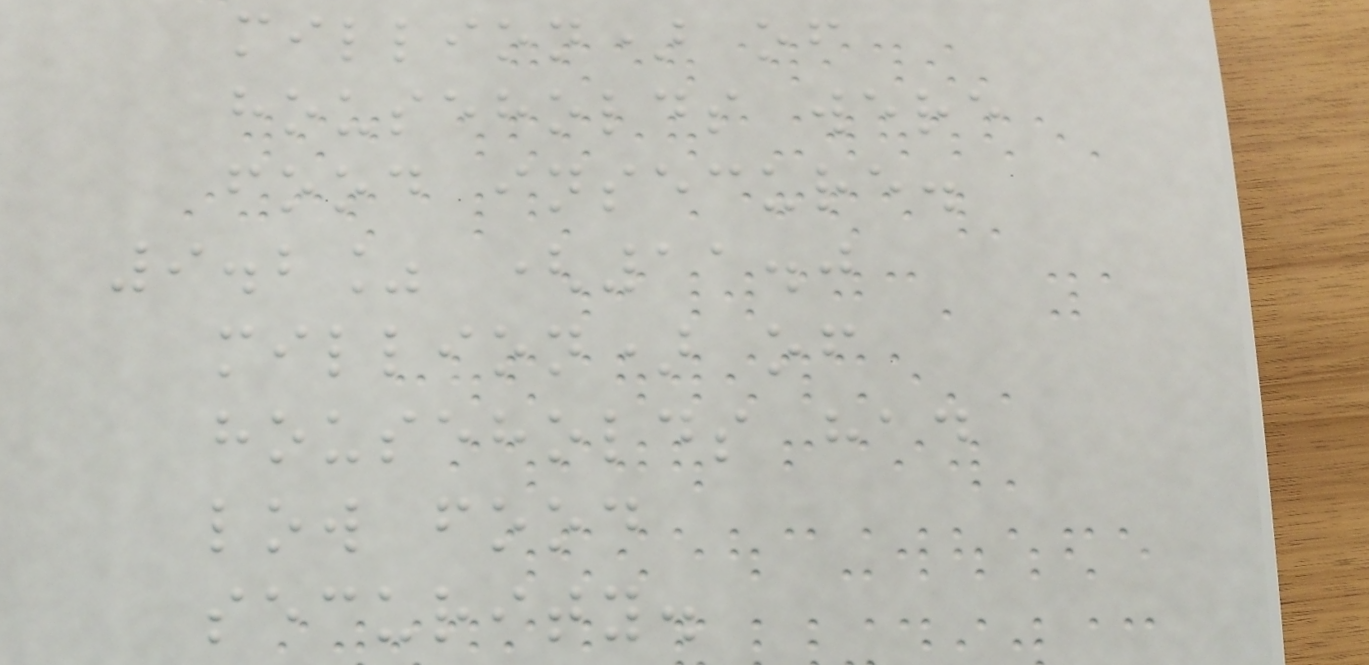million) of
households were
food insecure.
9.2% (11.0
million) of
households had
low food
security.
